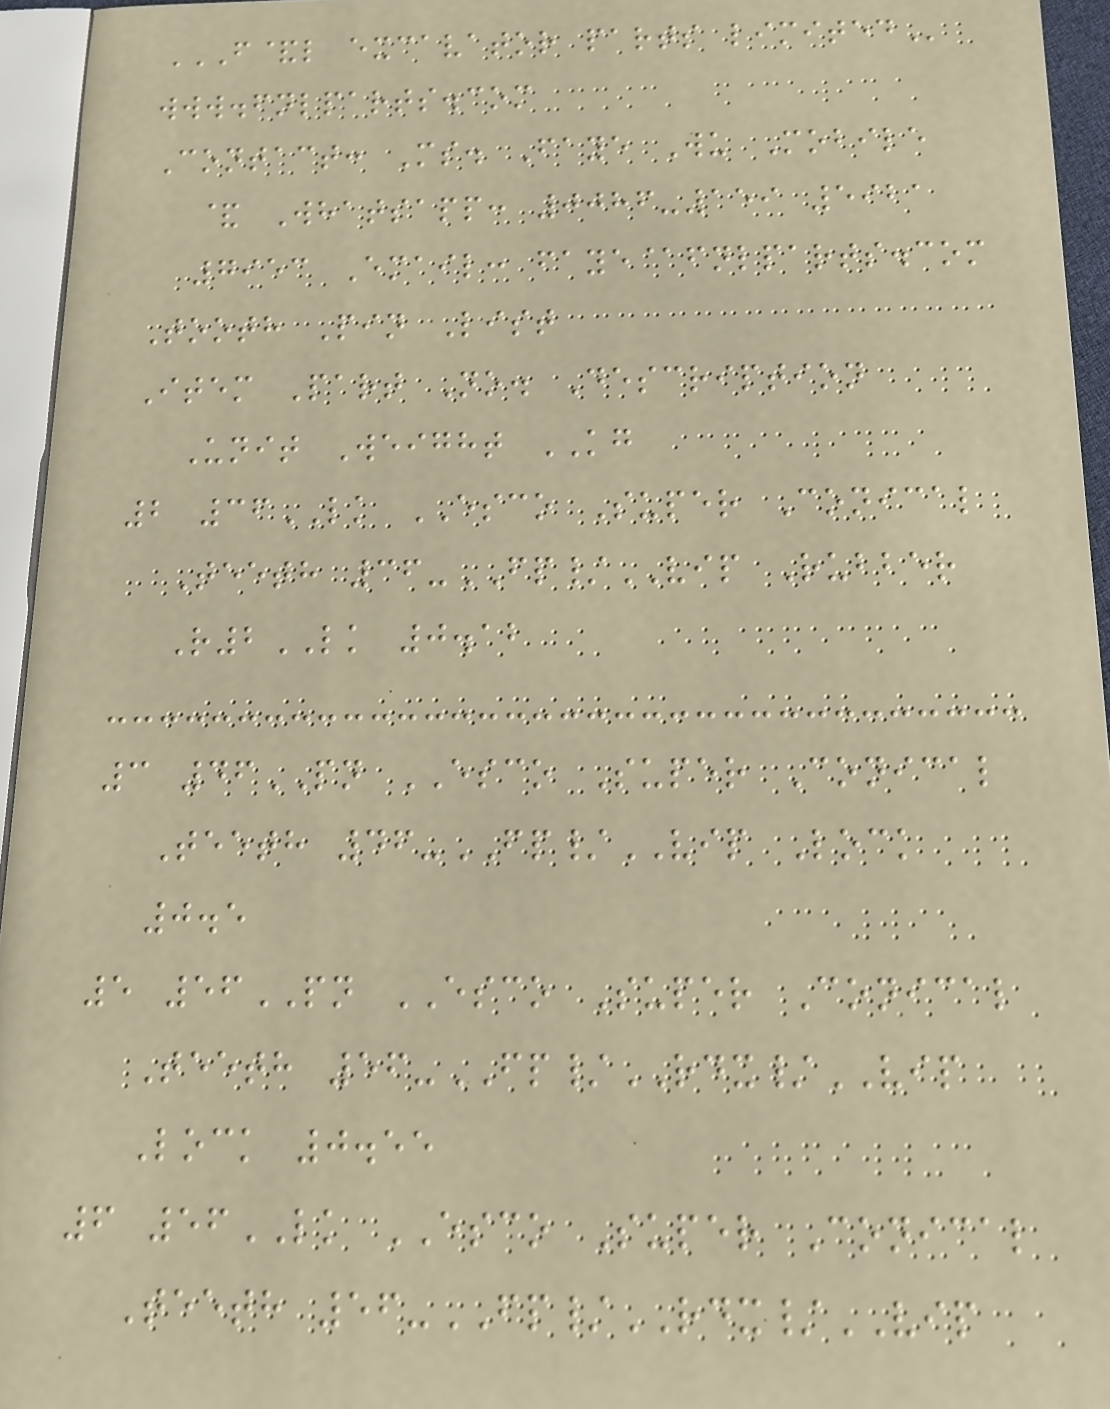F&L EXCAVATOR PARTS LIMITED
www.fnlparts.com
Contact: Ms. Faye Wu Mobile
& Whatsapp: 0086-159 5921
7953 Email: faye@fnlparts.com
Tooth Pin List
Item Part No. Description
Unit Weight KG
2 36LK ESCO Super Conical
Teeth 36-FP/VIP Rubber
R2LK 0.12
3 46PN ESCO Super Conical
Teeth 46-FP/VIP Lock
0.5
5 56PN ESCO Super Conical
Teeth 56-FP/RDX/VIP
Lock 0.55
6 56LK ESCO Super Conical
Teeth 56-FP/RDX/VIP
